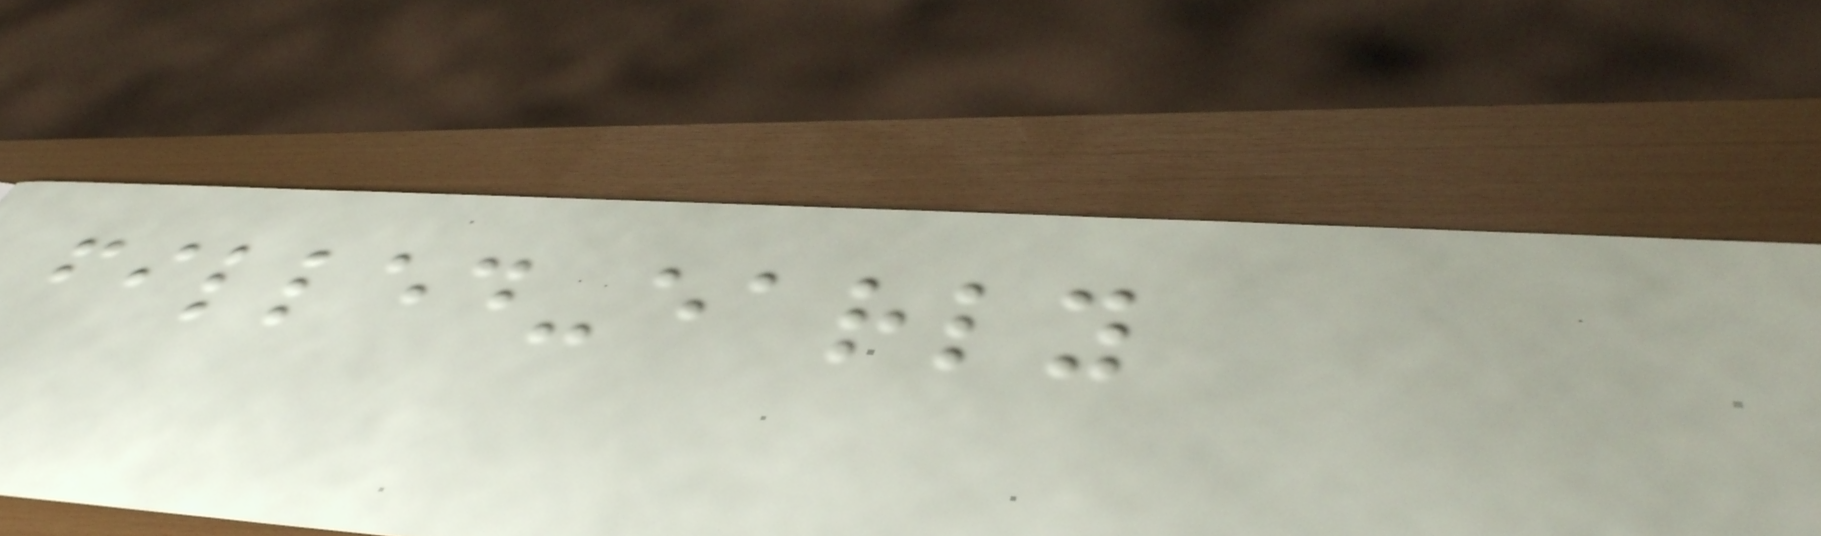filled-early
